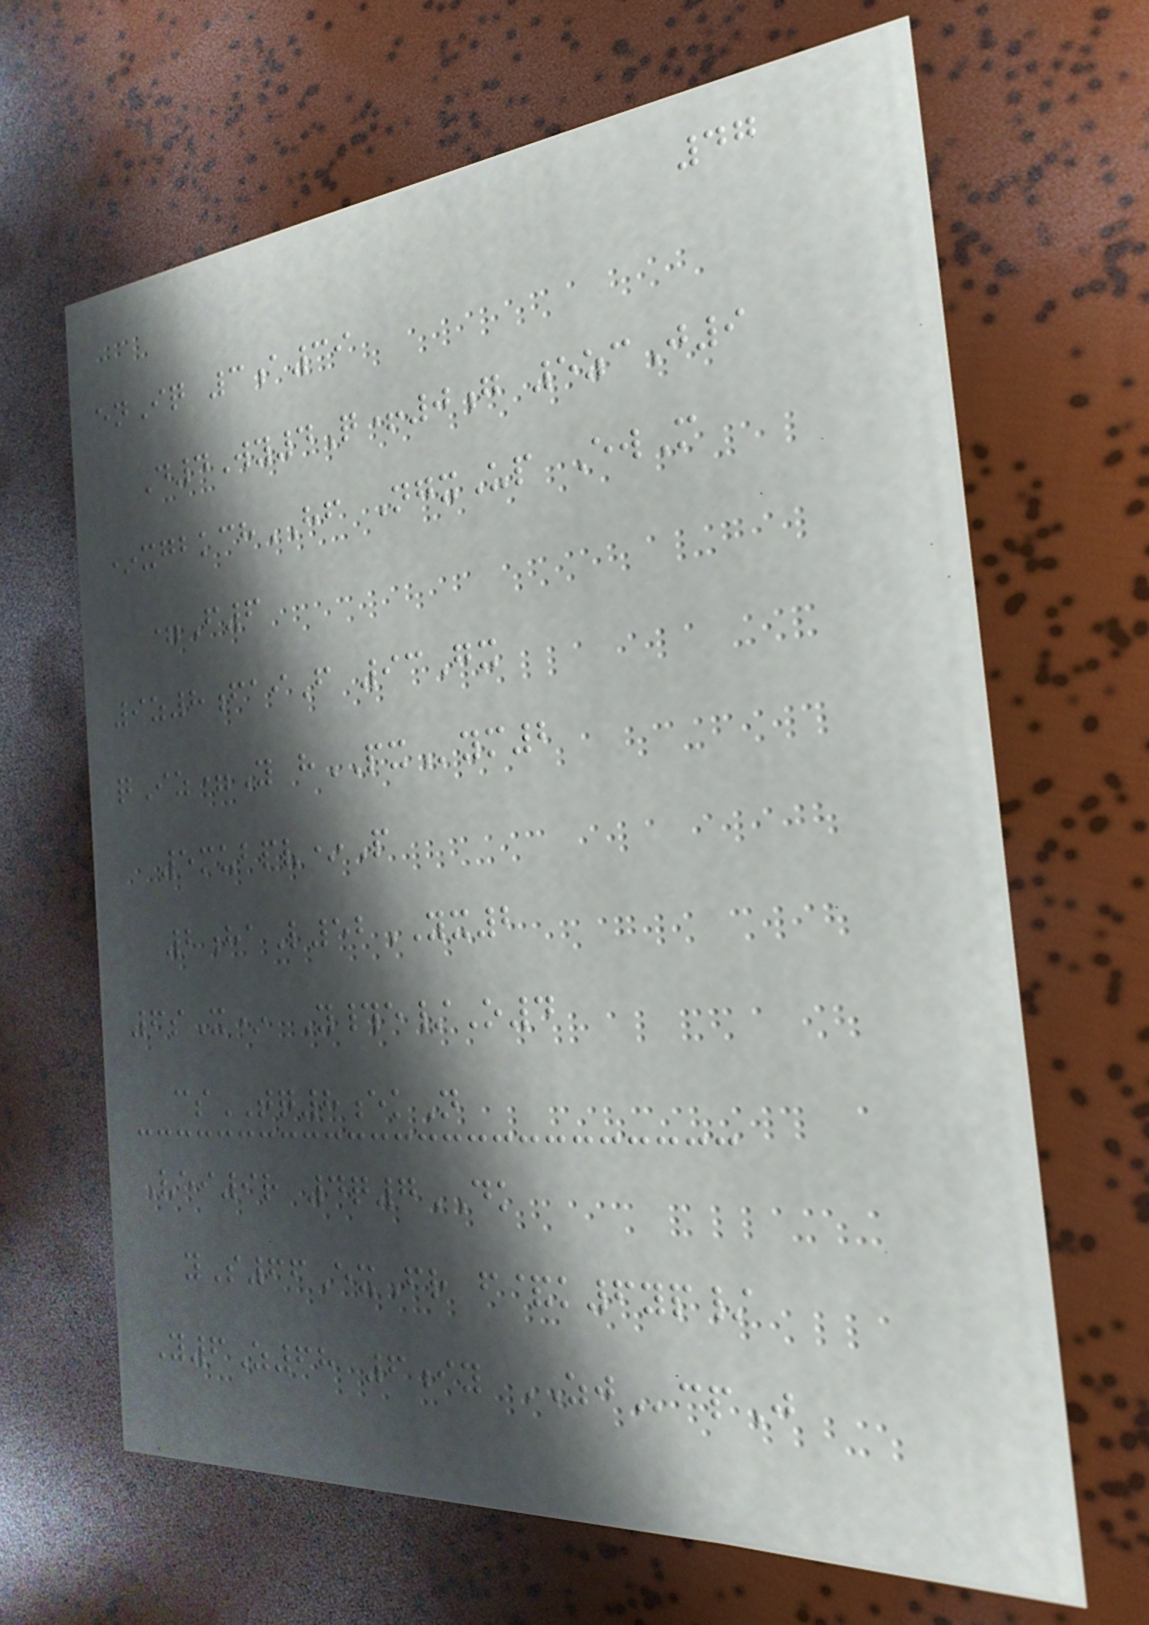47
enIq 3a39
D4Wy4Q+0g 5zcJ9
*xgbkchHF NgxUp EwM
=F6
9z8faiF 93Gx
qIz=Y hPXym2
5mubpv*P
2haL52YX2
6sX* Y#e/O4
csTQ8ekN
Vei9r 4q7DK
yS66ExFr f&k6yp/
Y6Z68 6iy ZJcpJ
